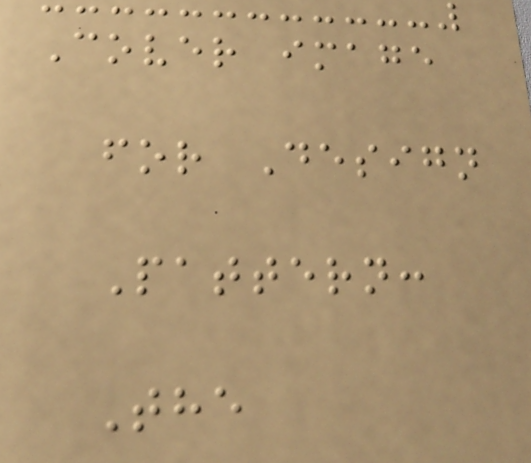Cover image
for Design
Pattern:
The
